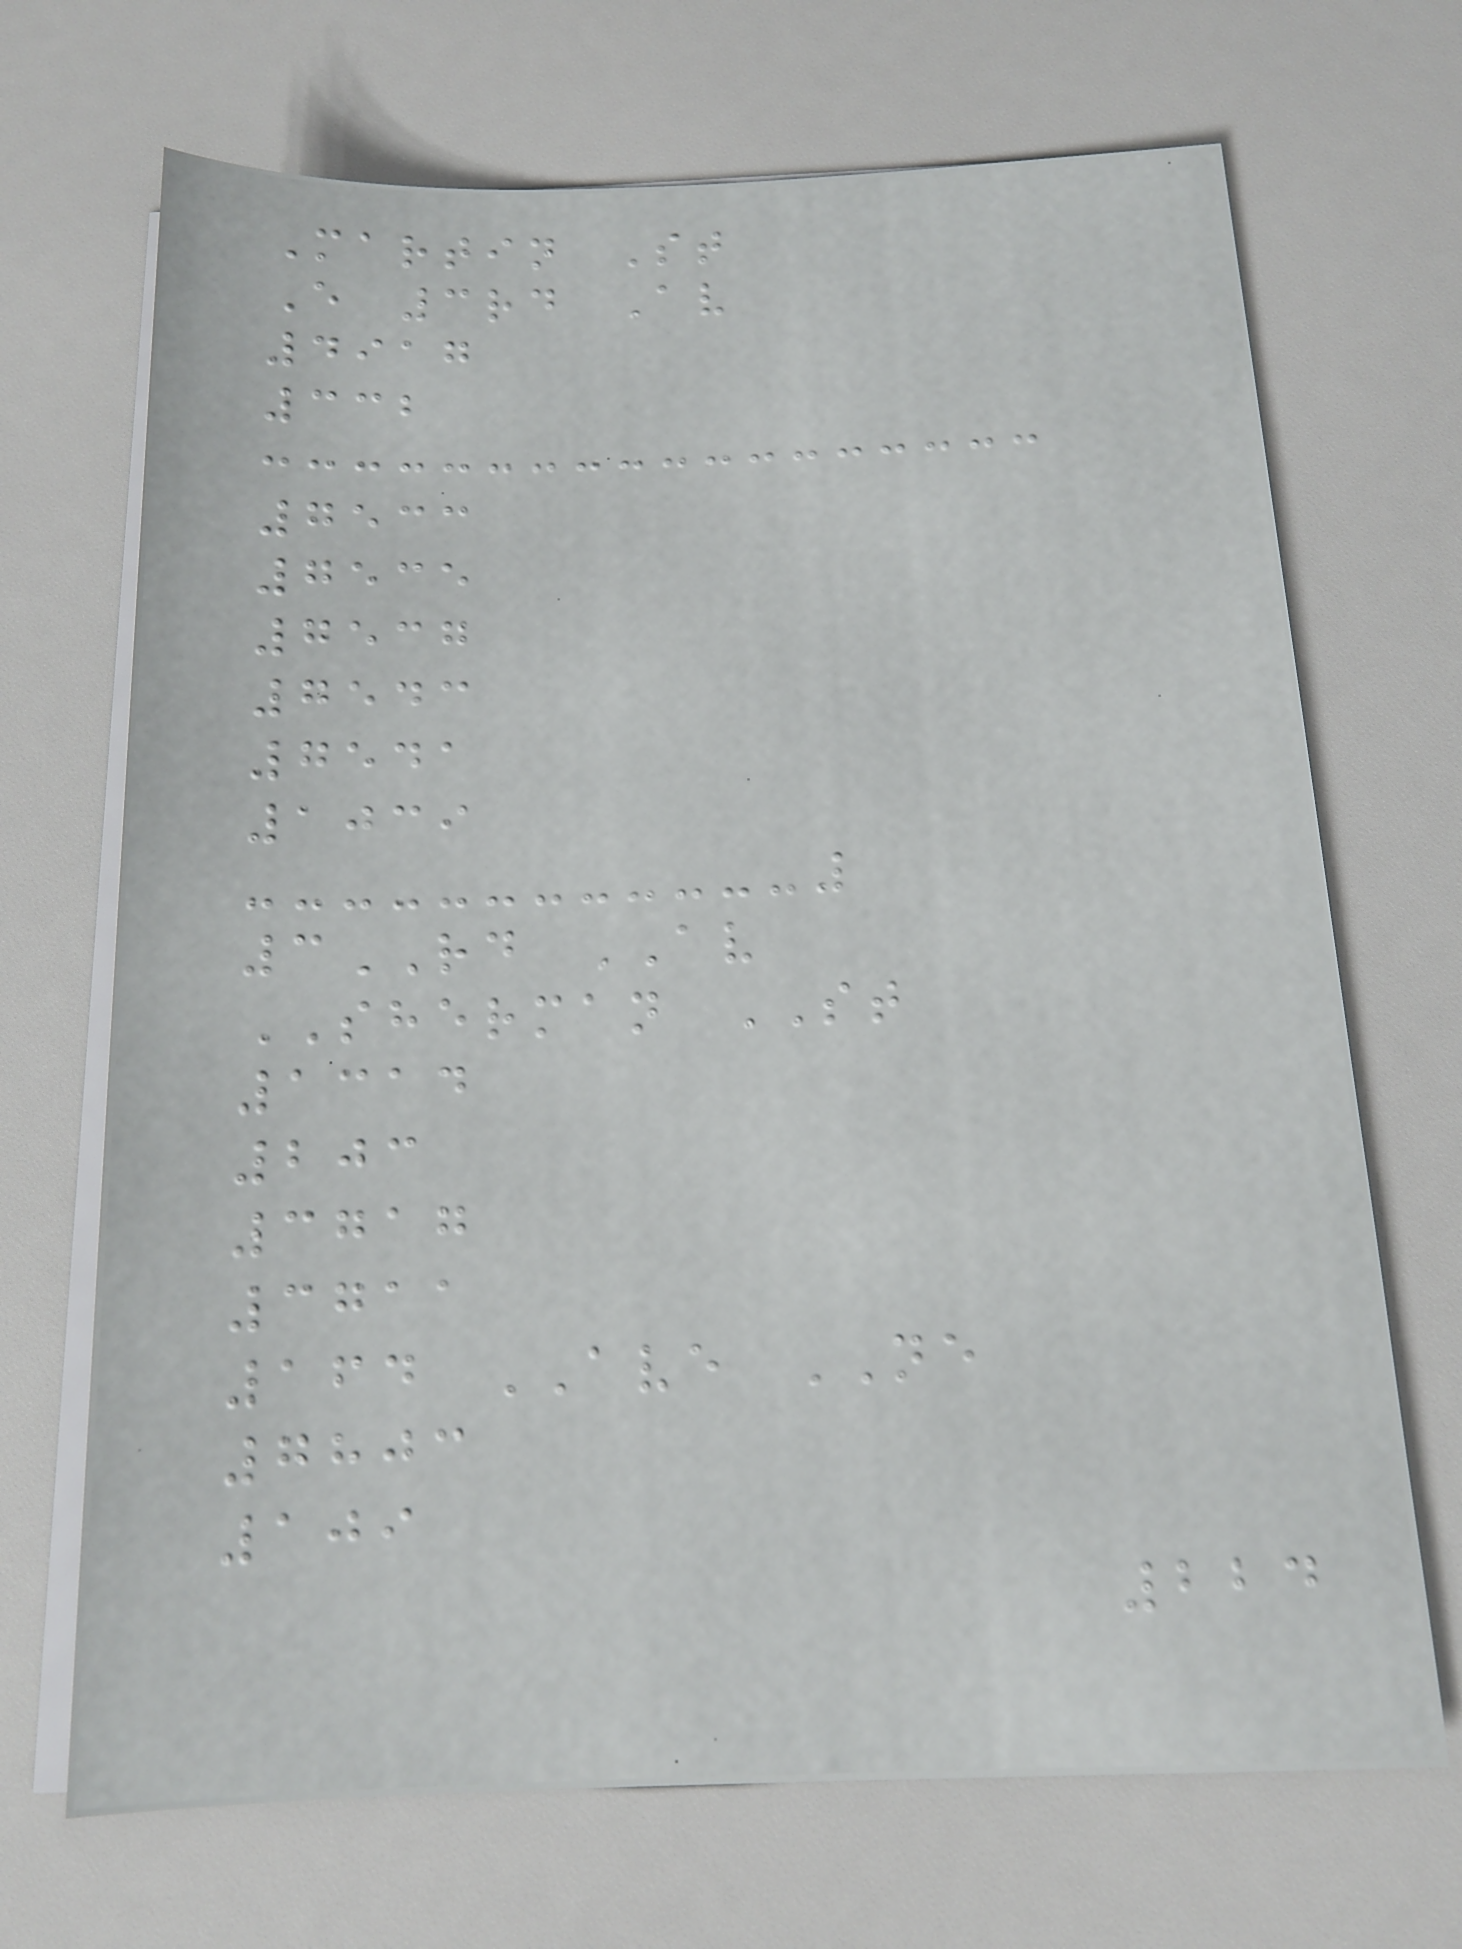Martin St
E 3rd Av
4917
332
7533
7535
7537
7543
7541
1039
3RD AV
SHERMAN ST
1314
203
3717
3711
164 AVE NE
7803
109
224
